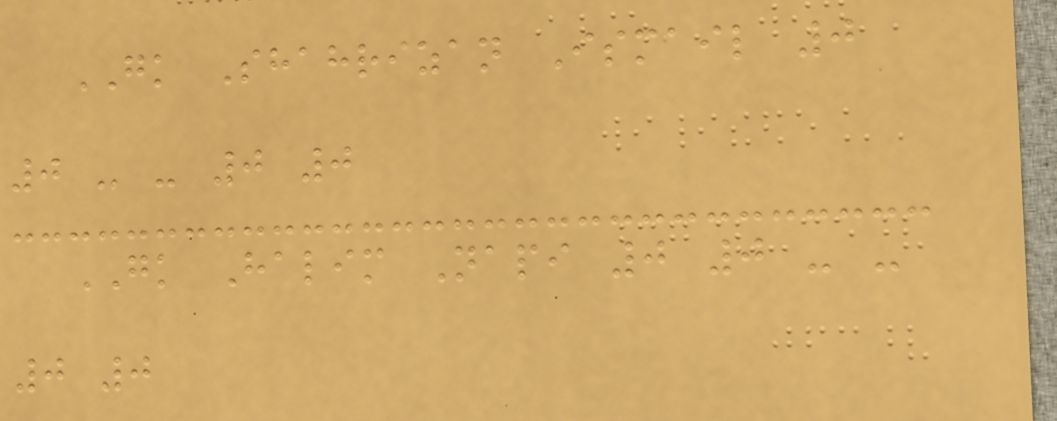GK Shahrizan Ismail 0
0 - - 0 0
GK Halim Napi 0 0 - -
0 0
